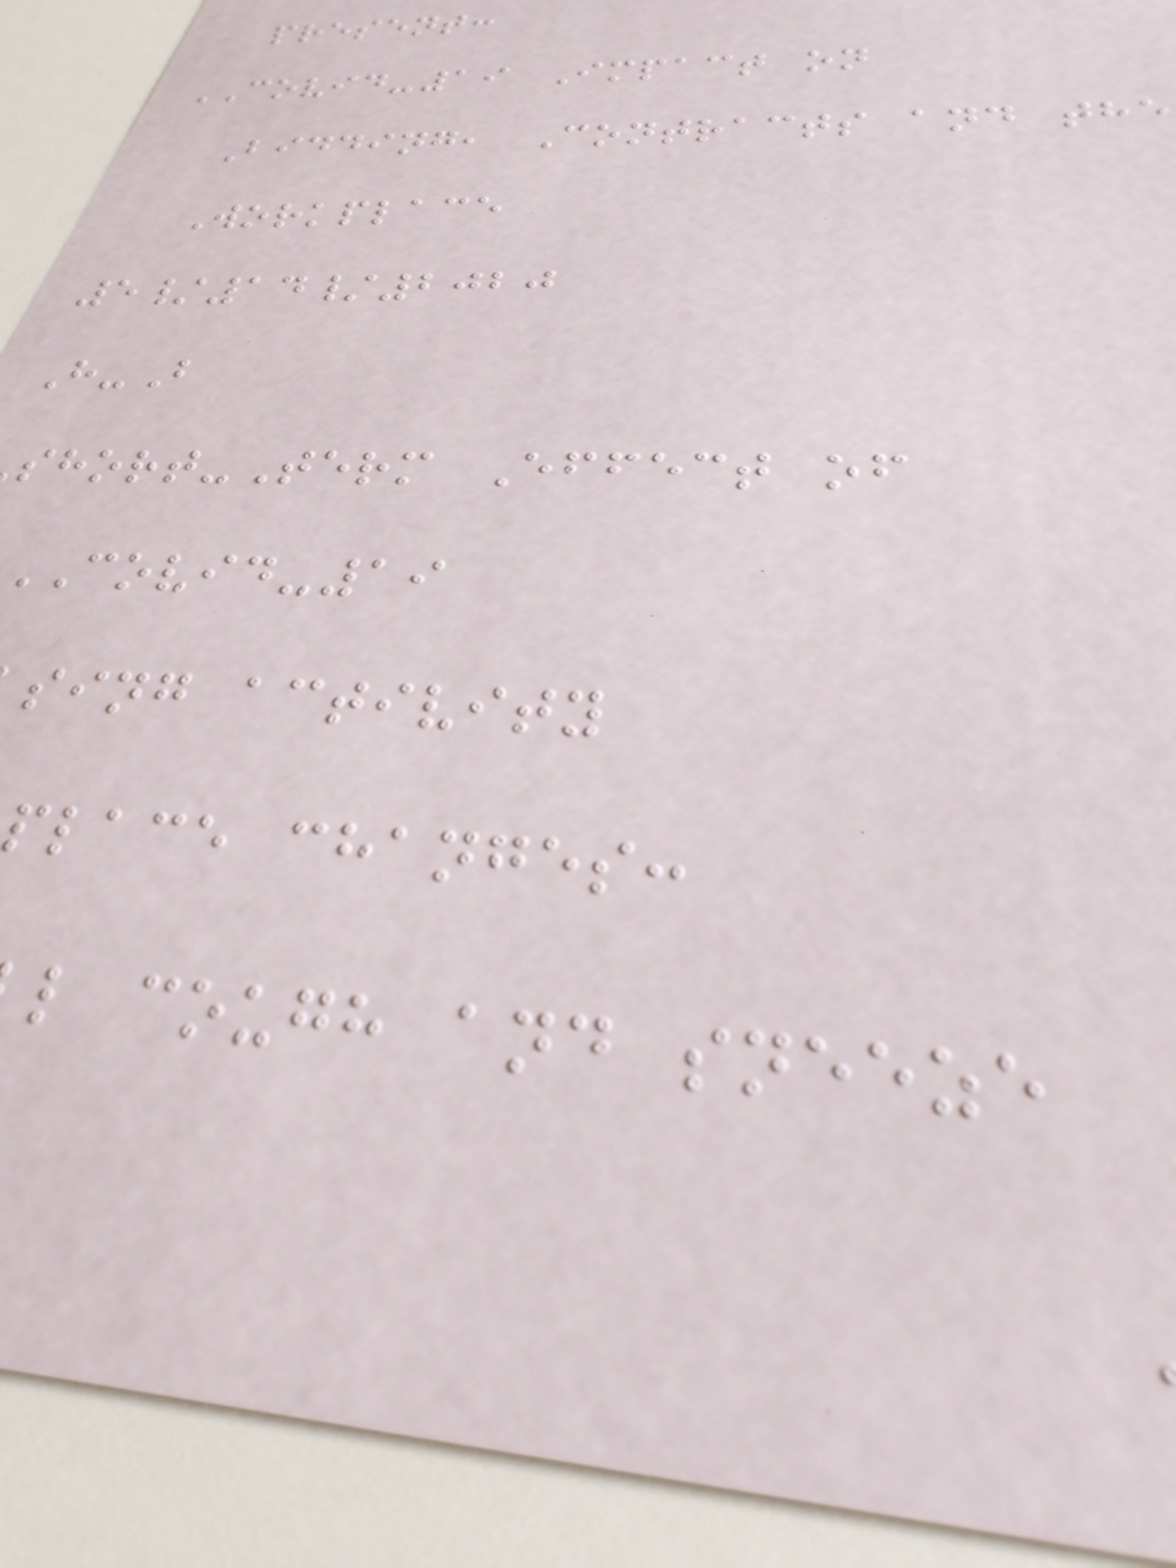present:
COVID-19 Impact on
Bidding, Contracts and the
Workplace
5/14/2020
H-B
hort-Term Effect of
covid-19
sing activity
place changes:
l cough and sneeze
